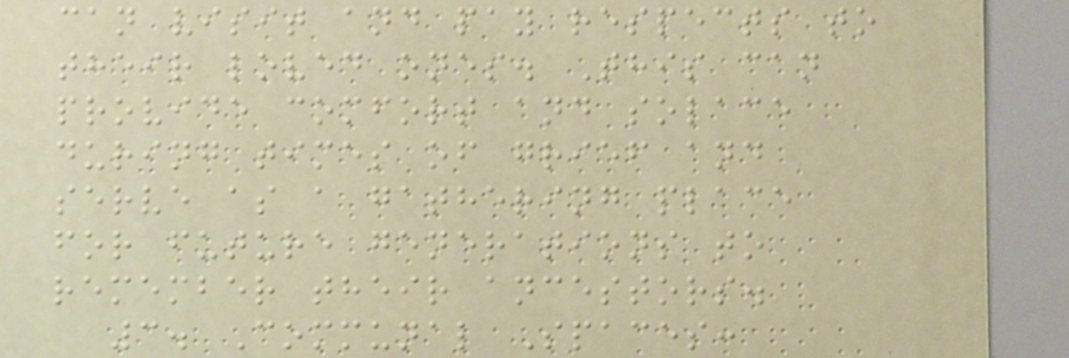can visit and pay respects to
their loved ones. This can
provide comfort and solace
during times of grief and
serve as a gathering place
for future generations to
remember their ancestors.
3. Communal Spaces:
